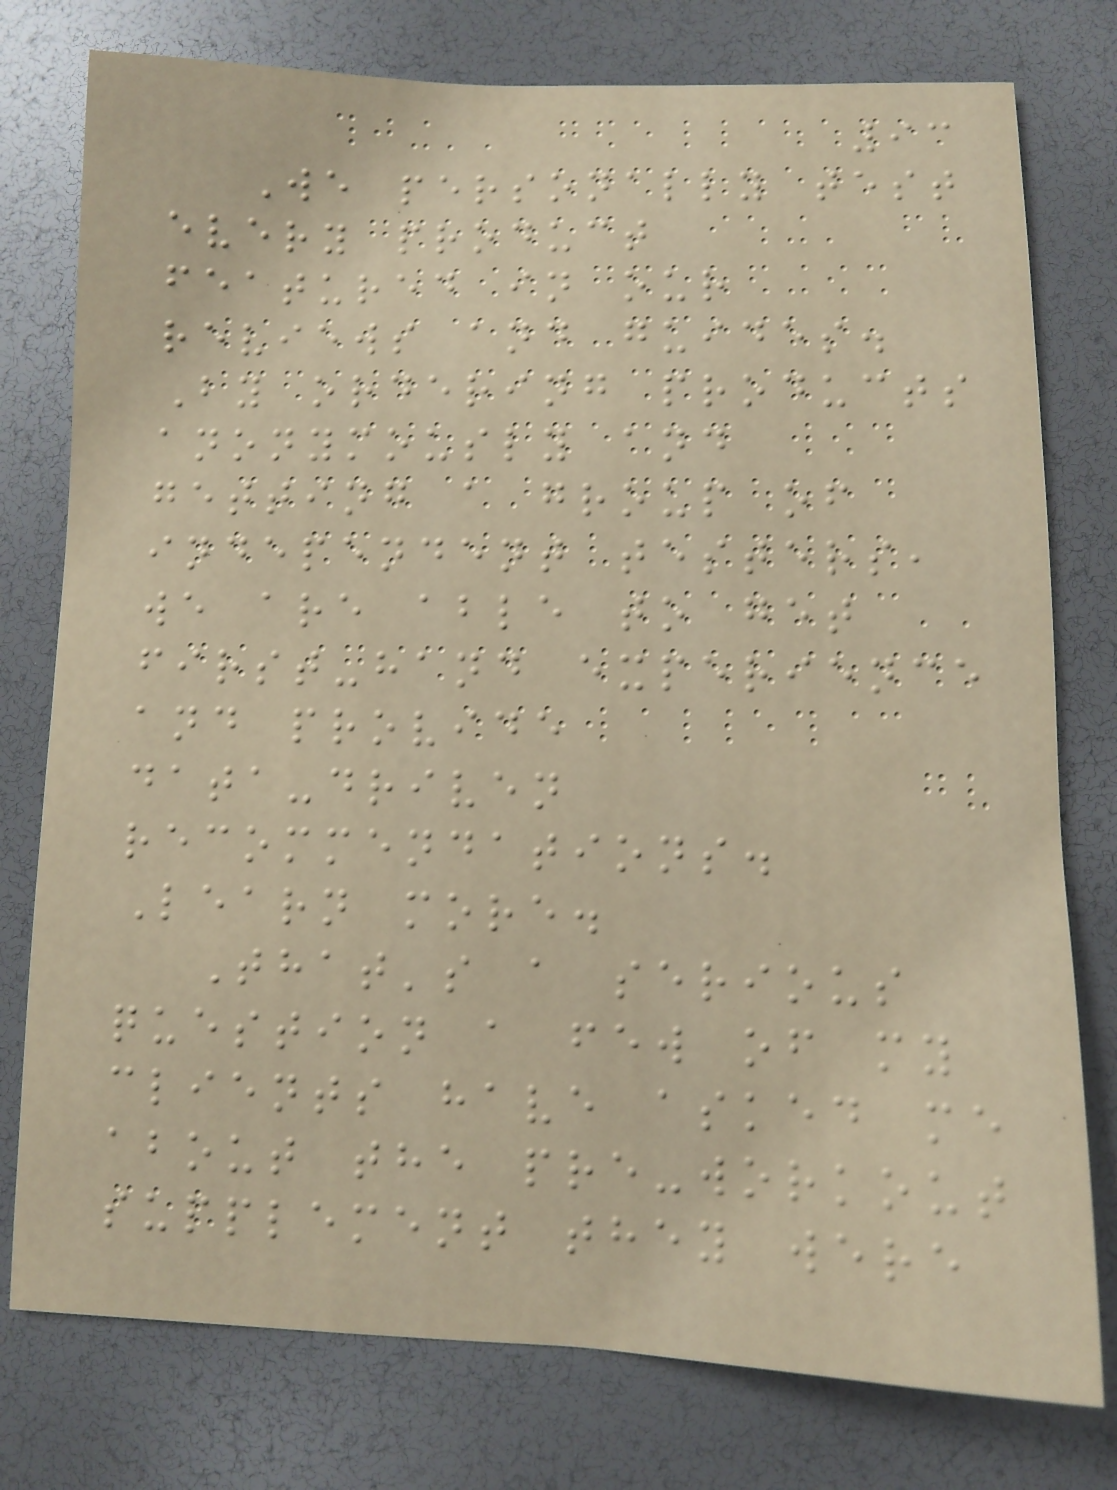93
We personally test
every product
featured in our
reviews and guides.
By ordering products
anonymously and
getting a group of
independent testers,
we are able to get
first-hand experience
and provide
data-driven
recommendations.
Learn more.
That's a serious
question a few of my
clients have asked me
about the pre-workout
supplement they were
